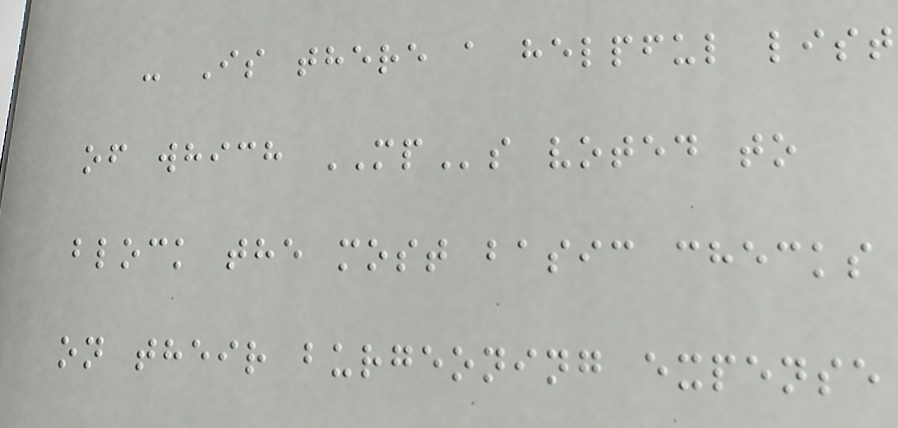- Is there a helpful list
of which MPs voted to
block the most basic checks
on their burgeoning expense
